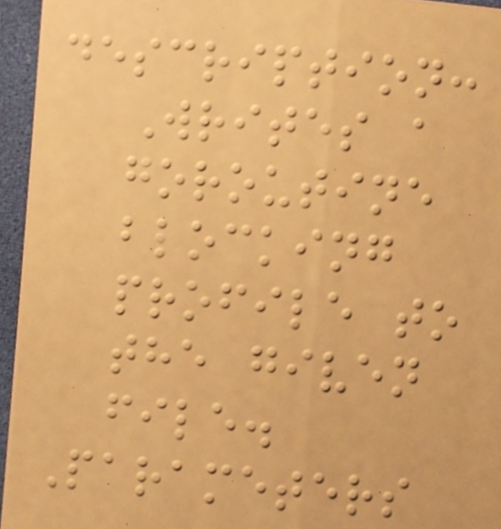description:
Writes a
goroutine
blocking
profile to
the given
file.
Parameters
